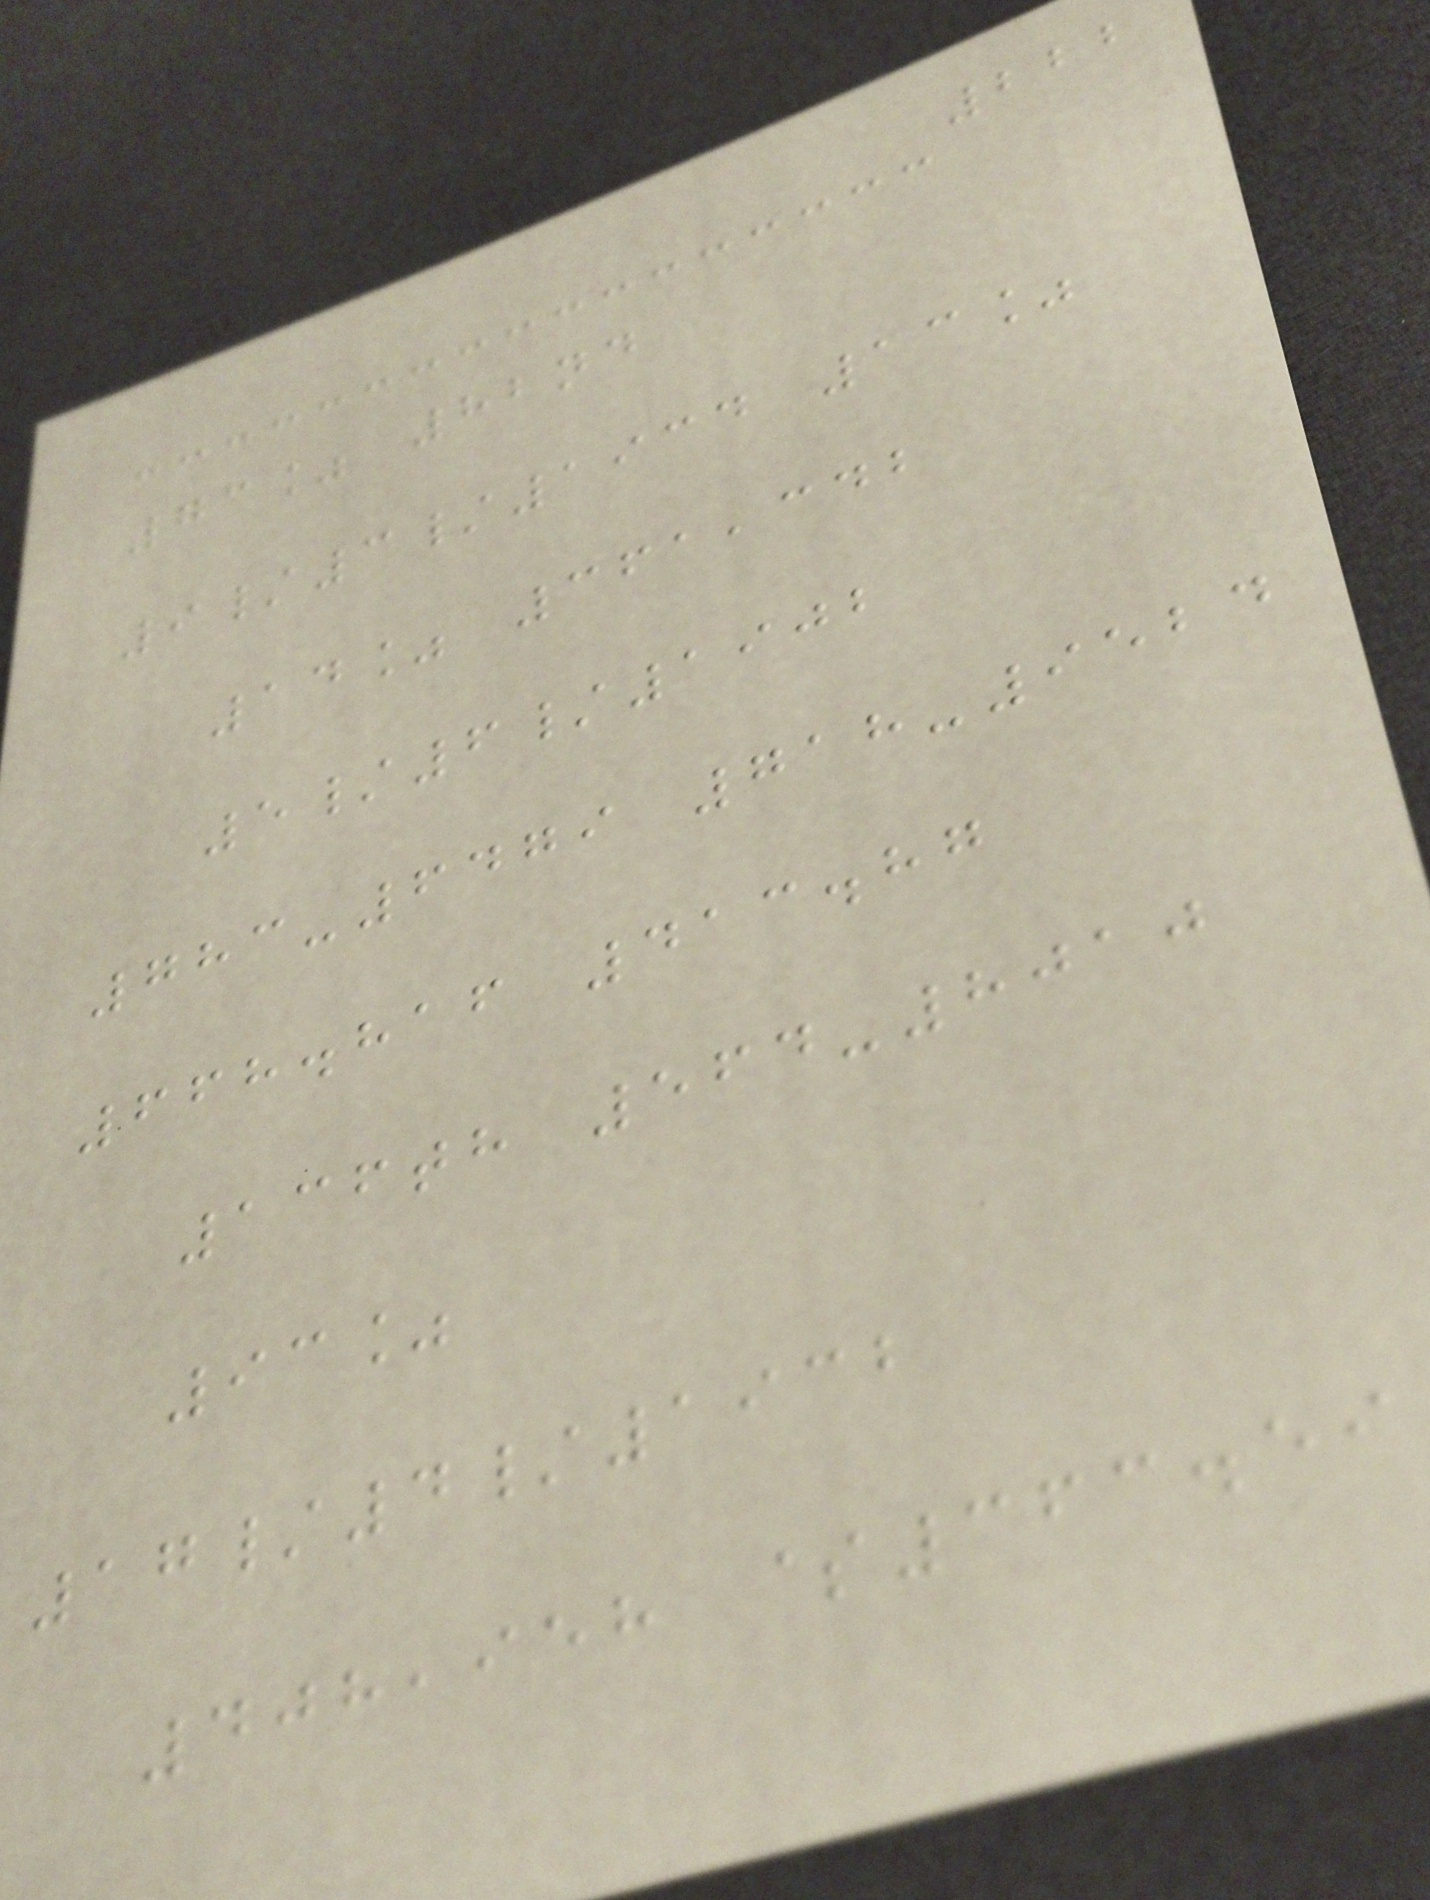222
73% 82nd
9/3/1934 13%
14% 361,342
5/6/1902
783-6479 718-9524
668.816 413.87
136th 564-8010
93%
17/4/1932
408,958 $363.59
